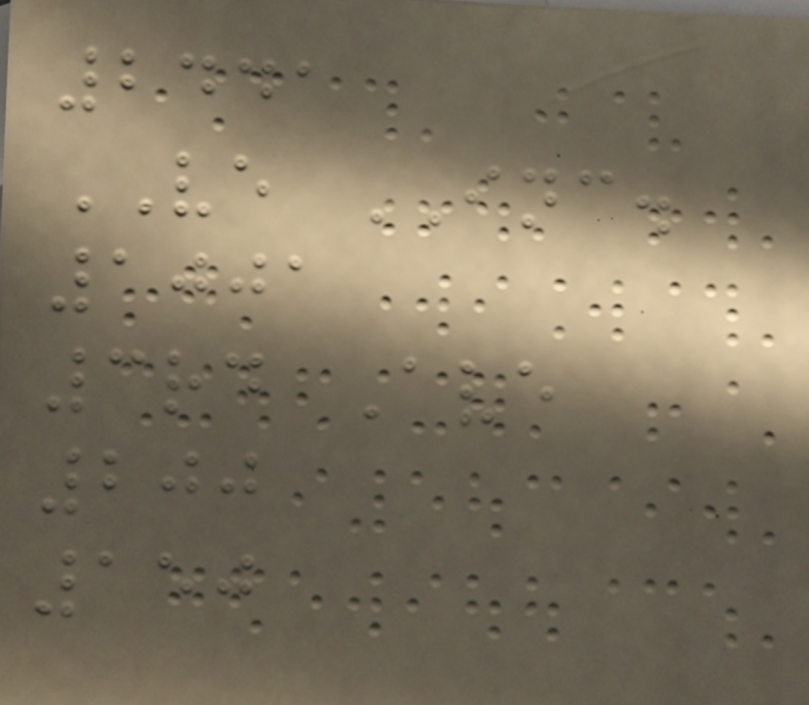2441
VE INC.
1001
3rd Ave
200
150
